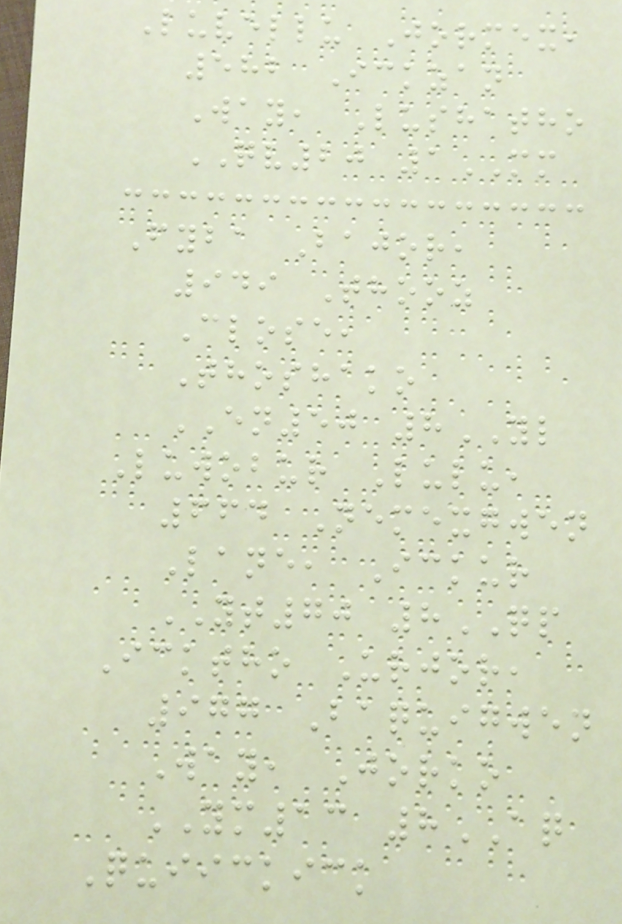Luvellu Jormex,
582 Ickzan
Way, Lushatho
QV20 1MM
Fyba Bajor,
949 Thooz
Close,
Thoshako
EN50 8YL
Luwobur Lulu,
664 Nemexgwen
Lane, Ickur
YT70 8QP
Icktho Urjor,
977 Baquigwen
Way, Jorko
YM13 8AQ
Quiickick
